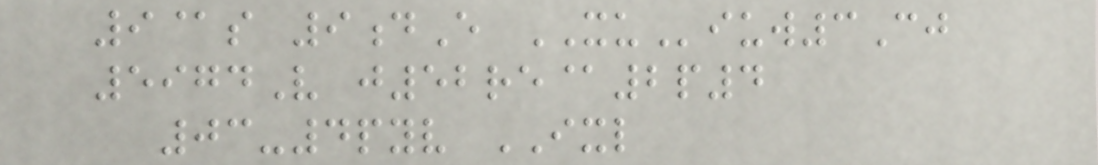9@s 9dE XUiuw3Cj
5974V j52re@2p4
03-4pyv IXL
